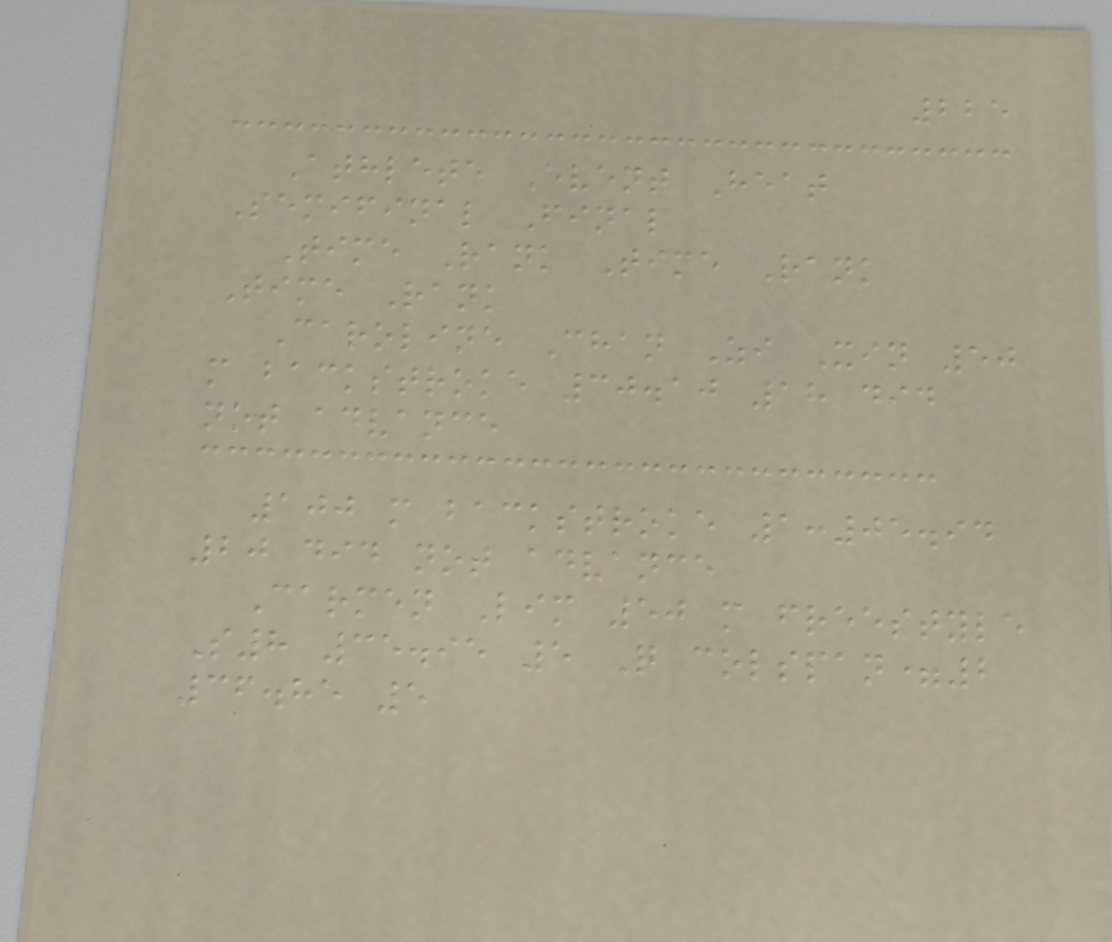225
Athlete Event Heat
Semifinal Final
Time Rank Time Rank
Time Rank
Caroline Chan Zi Xin 50
m backstroke 30.10 18 did
not advance
100 m backstroke 1:05.94
20 did not advance
Carmen Lim 50 m freestyle
S8 35.95 5 Q colspan=2
36.85 5
